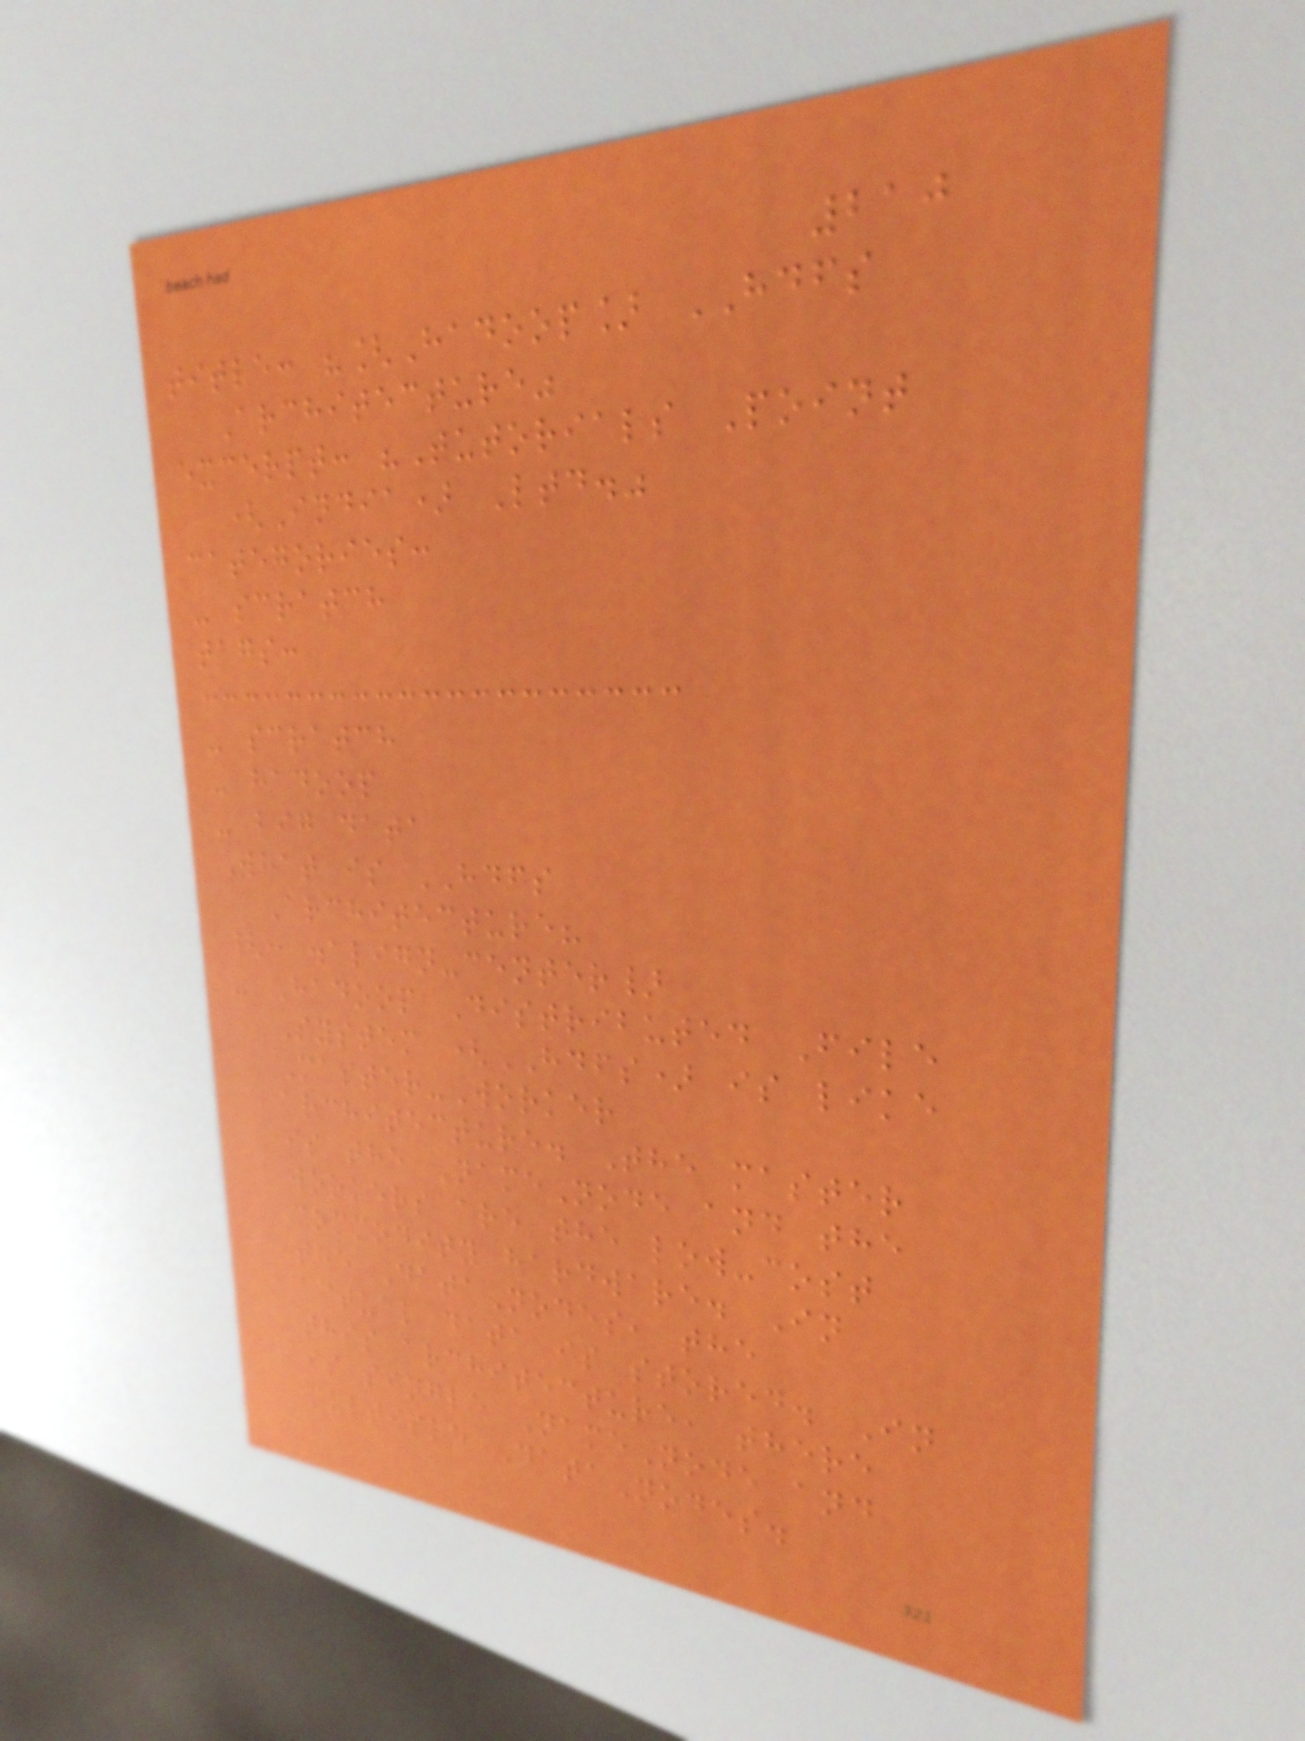210
title: "[Hadoop] HDFS
Architecture"
excerpt: "Tutorials Point
(India) Ltd."
categories:
- scratch
tags:
- scratch
- hadoop
- big data
What is HDFS
Architecture?
{: .align-center}
- Hadoop Distributed File
System (HDFS) is like
Master-Worker
architecture. The master
is the NameNode and the
workers are the low-cost
commodity hardware. In
the DataNodes, the
actual data is stored. In
this architecture, there
is single NameNode and
multiple DataNodes.
